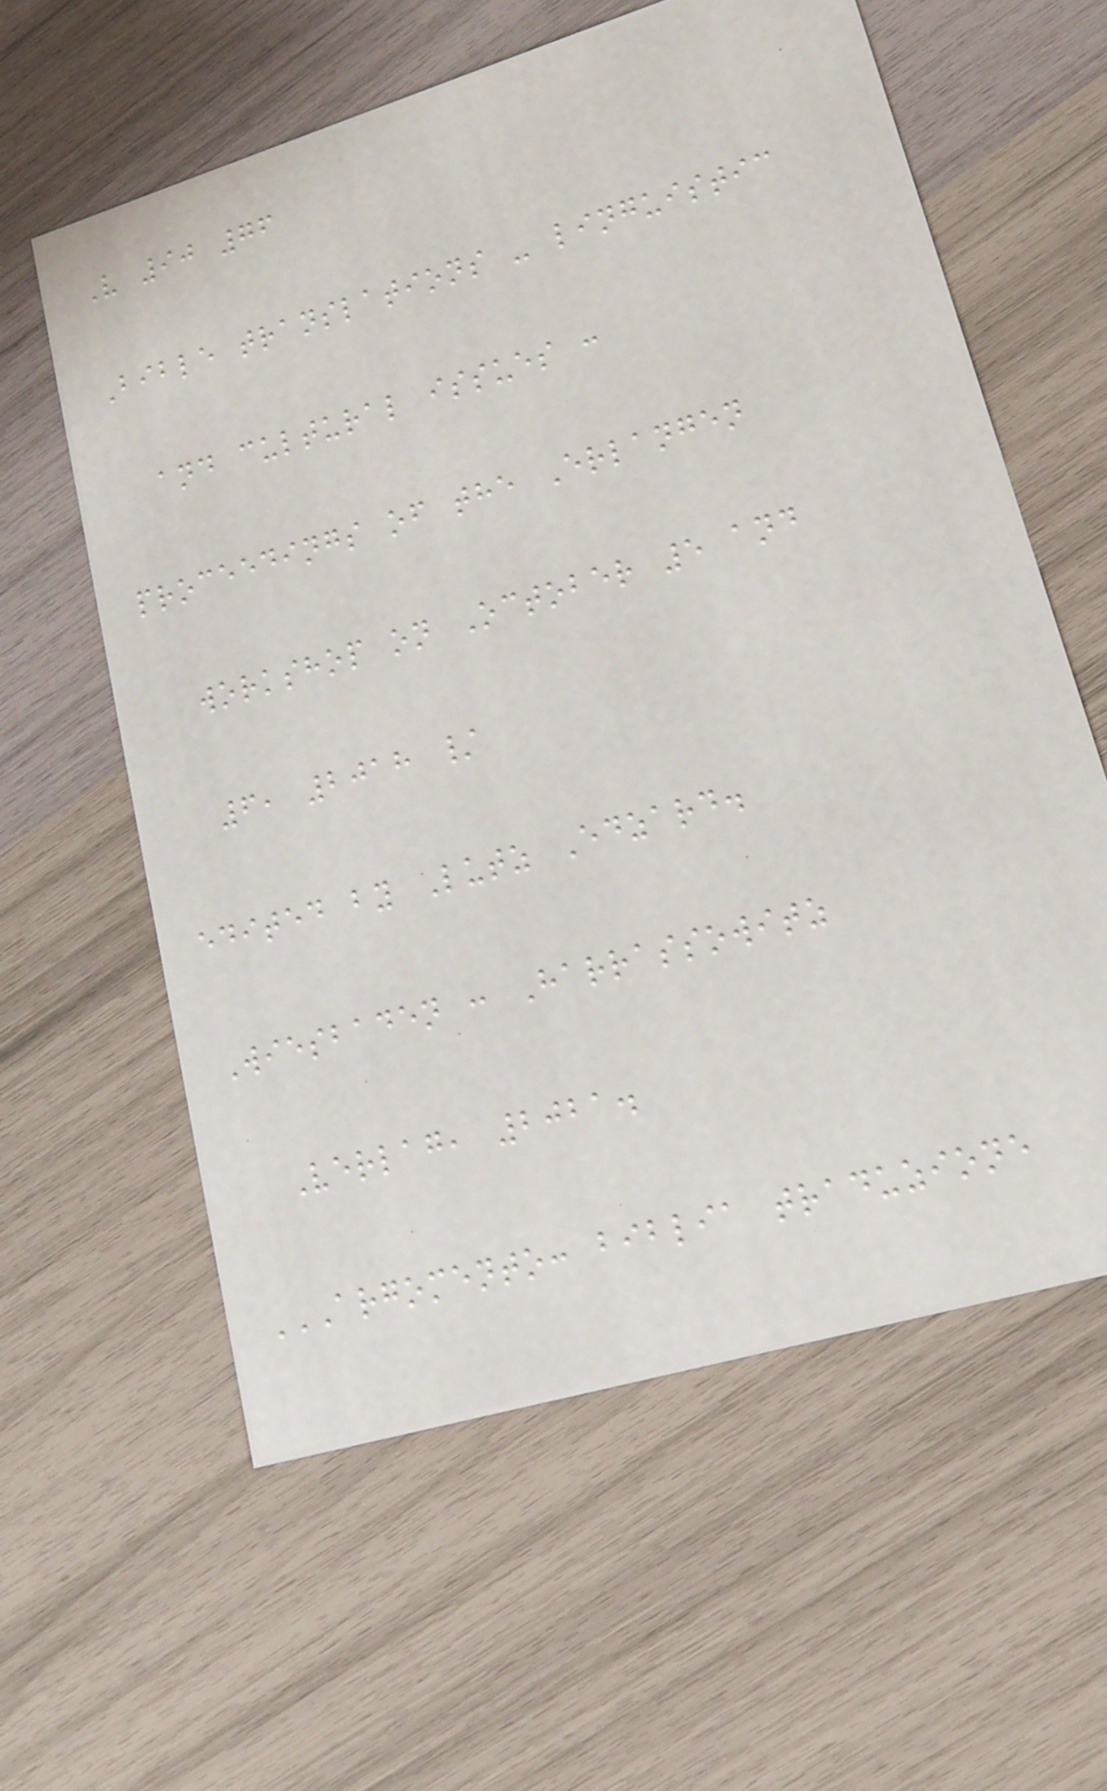V 90 76
Bible translations - linguistic
and cultural issues :
proceedings of the Erlangen
workshop on October 5 and
6, 2018 /
edited by Lutz Edzard.
Wiesbaden : Harrassowitz
Verlag, 2021.
ARGOMENTO: BIBLIA TRADUZIONE
